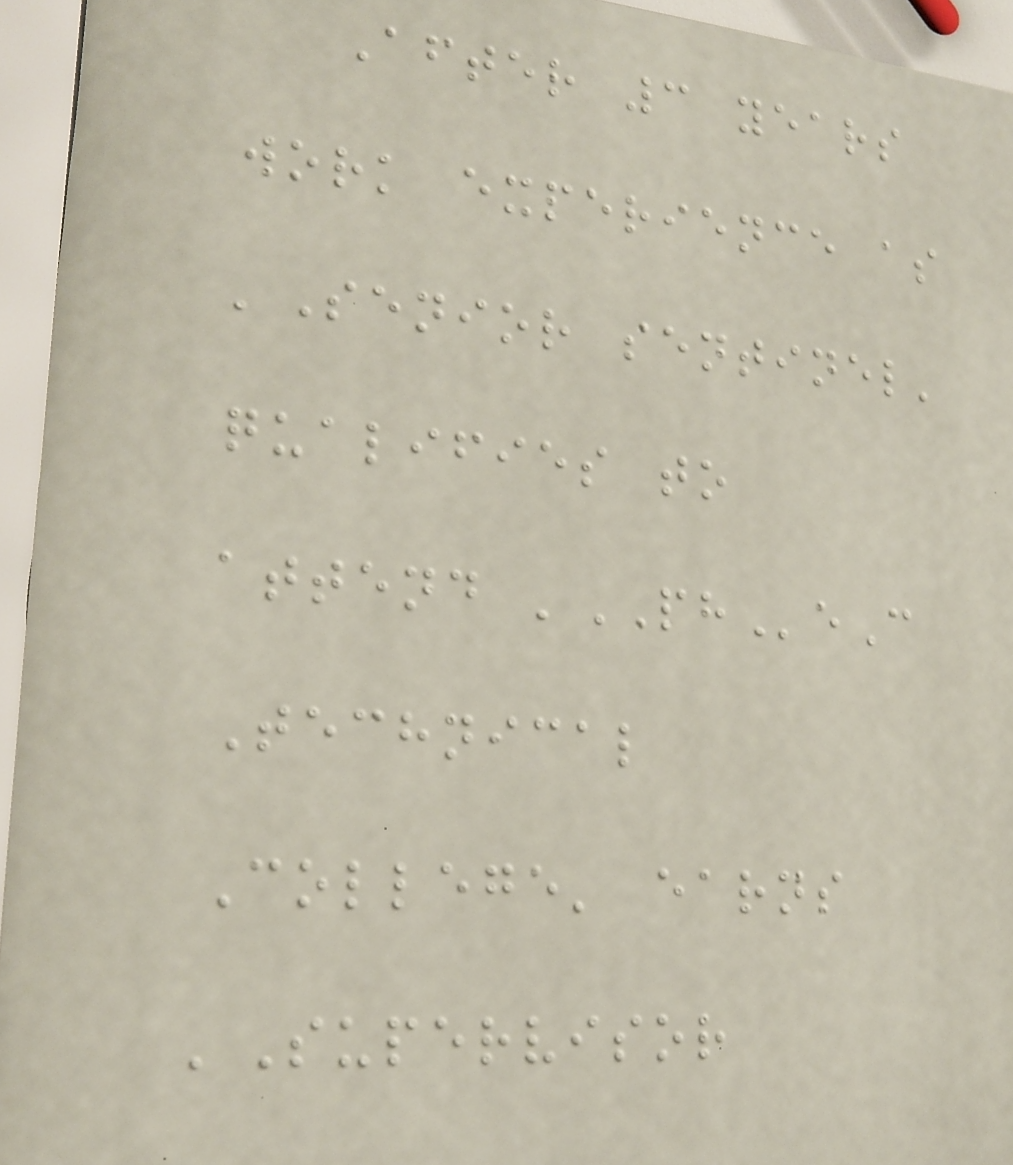After 3 years
work experience as
'Senior sentinel'
qualifies to
attend 'PHeC
Technical
College' earns
'Supervisor
